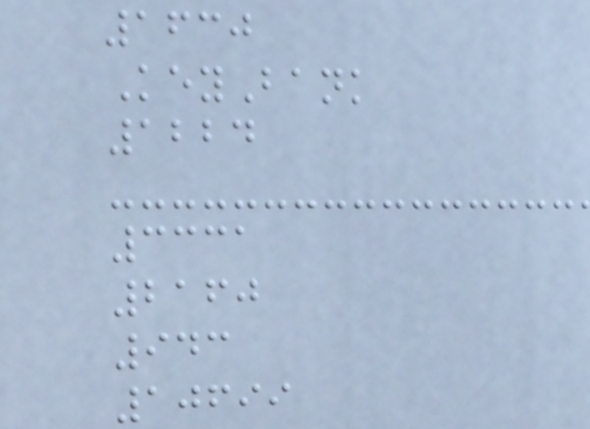1630
KeyBank
1224
3331
2160
943
10699
